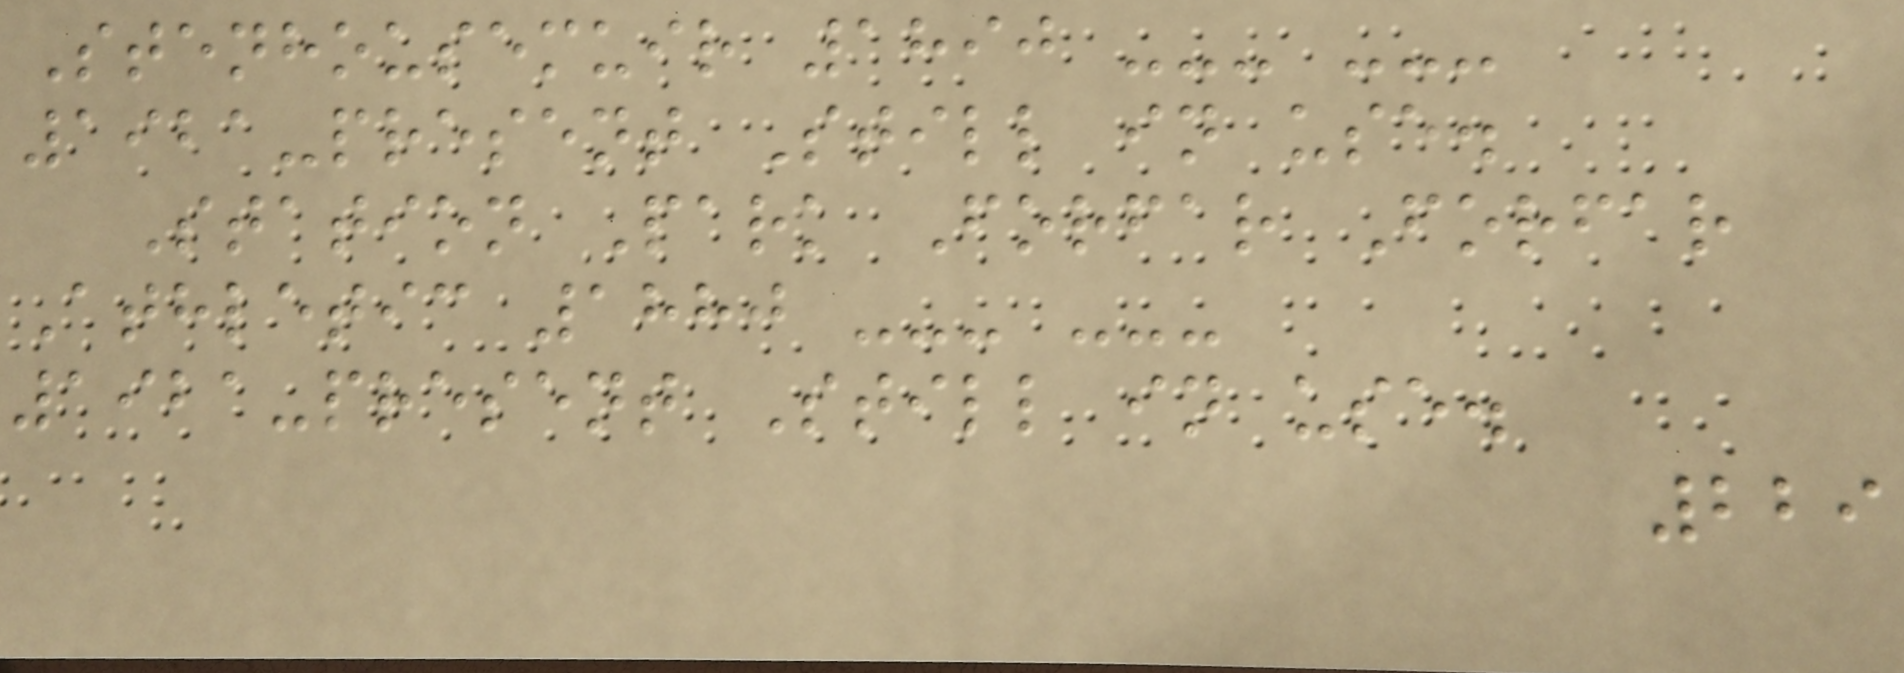Stenhousemuir 1890 --- ---
1921-present Still in use.
Station Park Forfar Forfar
Athletic 1880 --- ---
1921-present Still in use.
229
